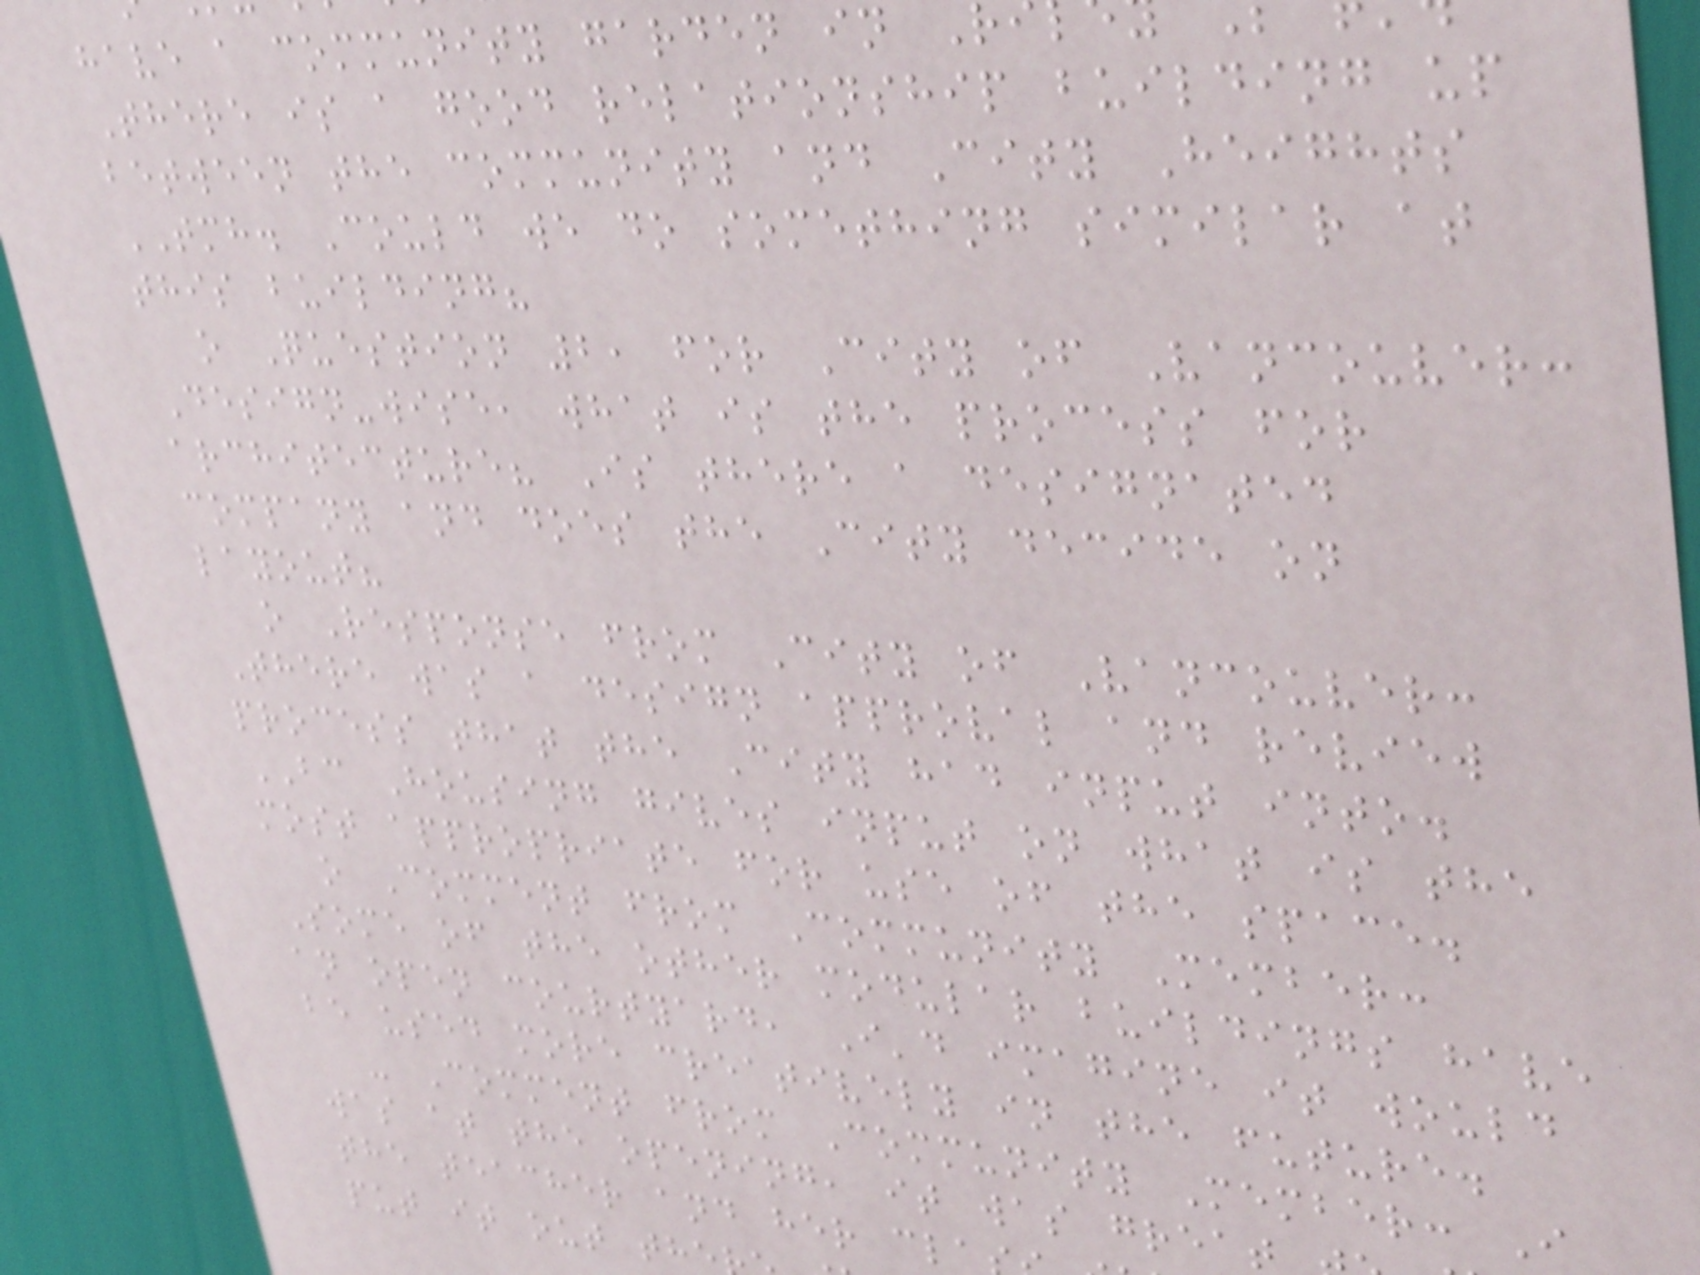have a community garden in R
There is a good relationship building up
between the community and City Heights
TMH. Could we do something similar at
this building?
o Question 2, for City of Vancouver:
Design-wise, what is the process for
architecture? Is there a designated
company and does the City decide on
layout?
o Response from City of Vancouver:
There was a design approval and review
process that the City had input into.
BC Housing gives input on what is the
most appropriate for use of the space.
o Comment from Community Member:
Some of the other modular buildings have
an open courtyard, I'd imagine it would
be used more creatively in the future.
- Comment from Community Member: I
was at the opening, it was great
the teacher and her cla
put it out the
